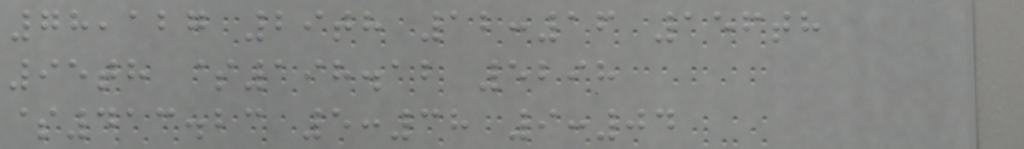78,127 29th 12:16 156th
95th $198.12 5298
$413.23 5:38 9:04
